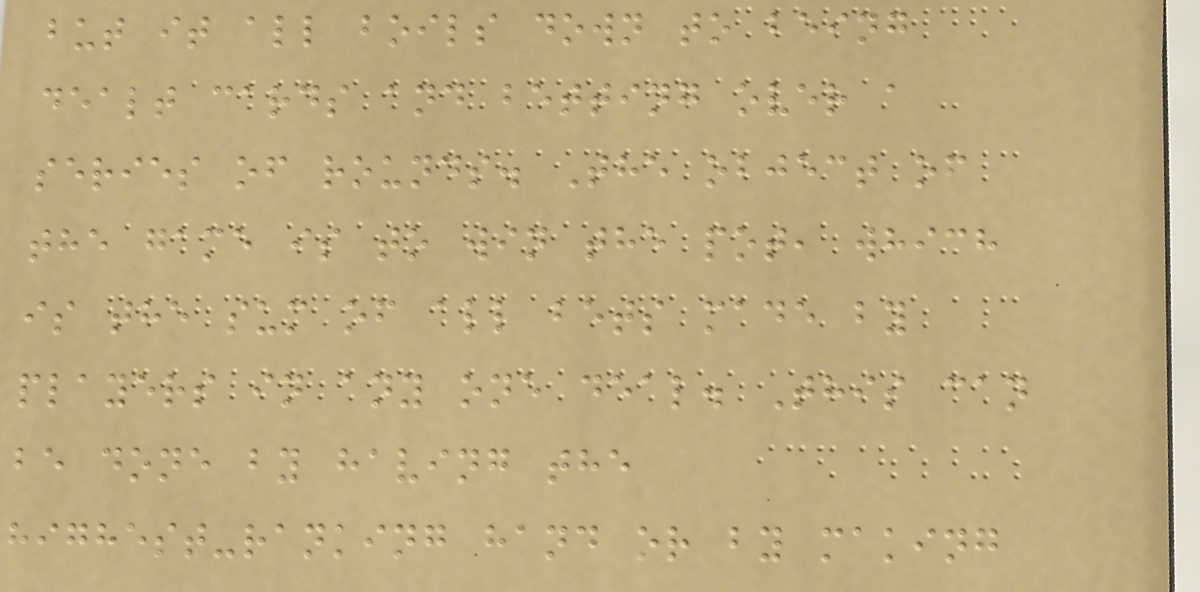but it all boils down to being
dealt cards and betting over a
series of rounds. The object of
the game is to win the pot, which
is the sum of all bets made by
players in any one deal. This can
be done by having the
highest-ranking hand or by making
